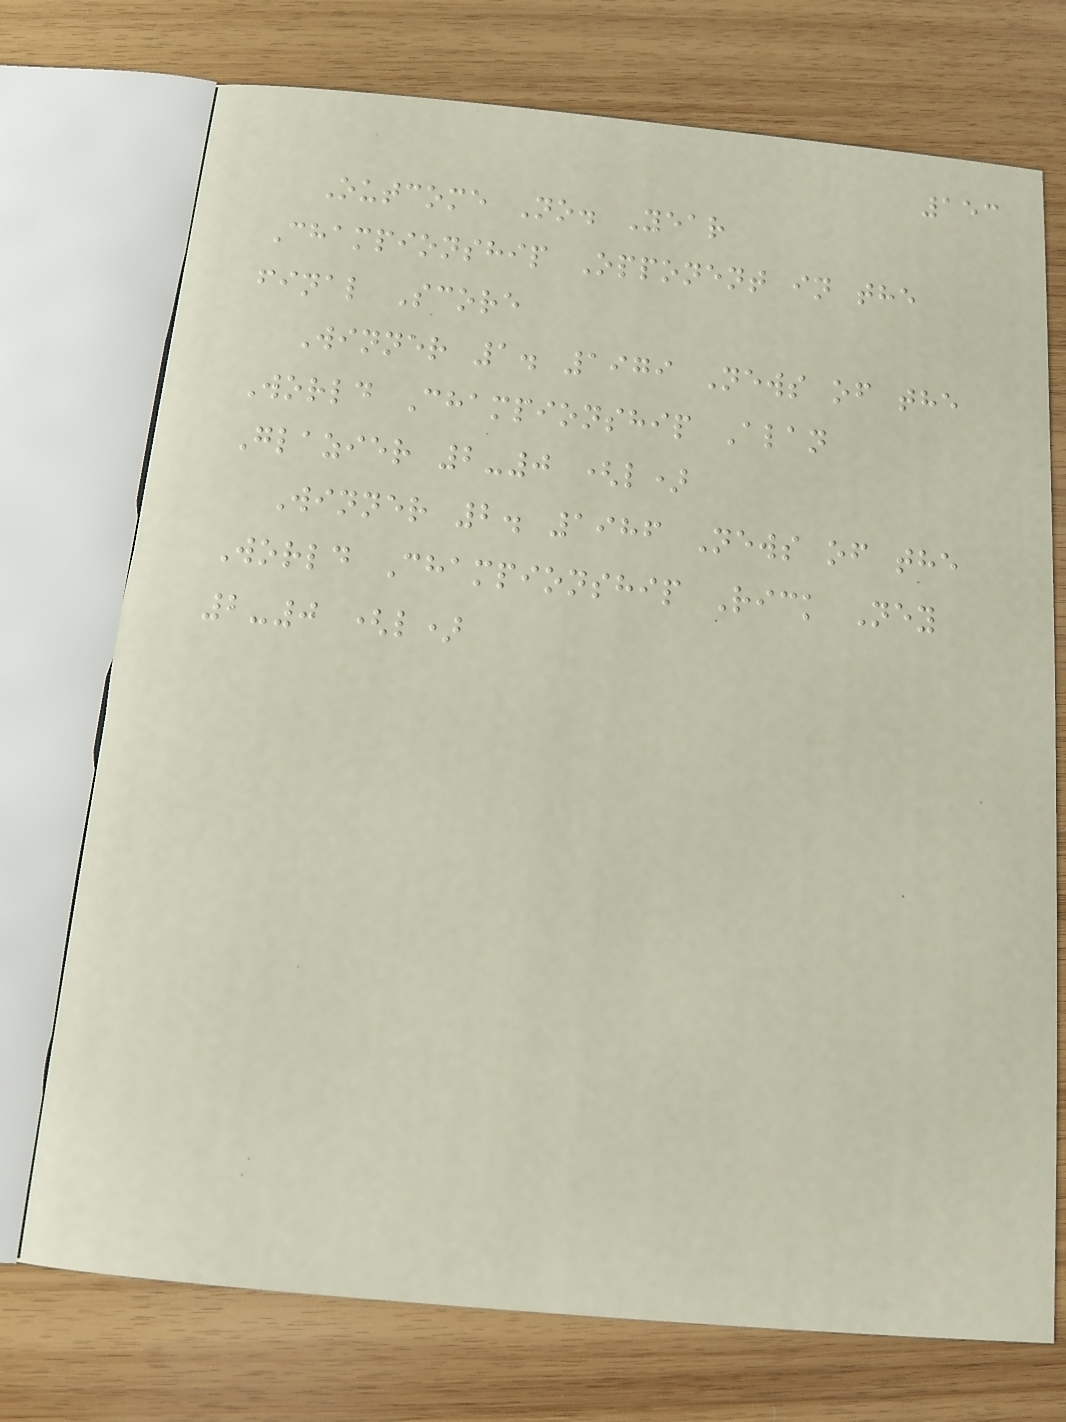153
Outcome No. Year
Championship Opponent in the
final Score
Winner 1. 1979 News of the
World Championship Alan
Glazier 2-0 (l)
Winner 2. 1986 News of the
World Championship Rick Ney
2-0 (l)
